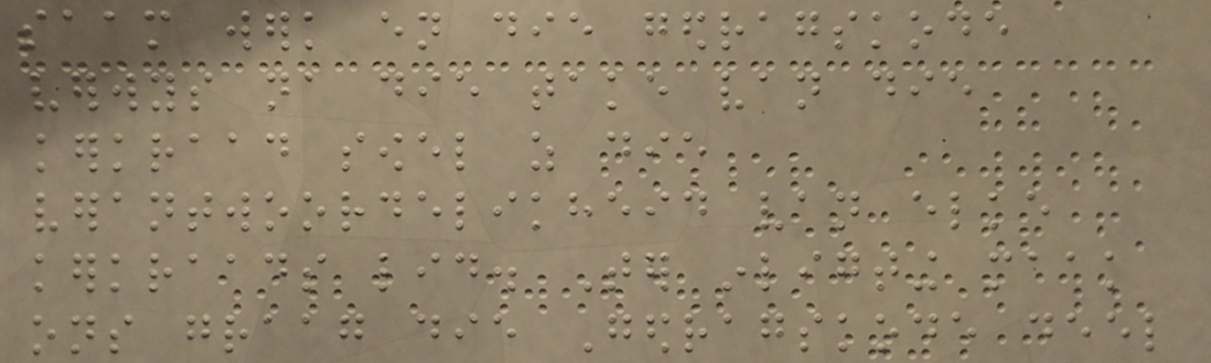saam werk en die gedragskode
verwys na die take van die
kerkraad sowel as die
verantwoordelikheid van elke
kerkraads lid. Ter inligting maak
ons graag die Gedragskode deel
